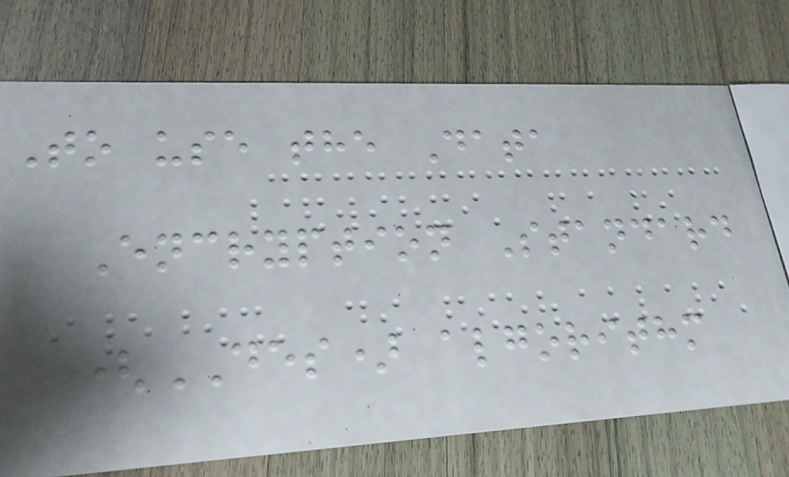To use the Data
Encryption Standard
(DES) algorithm
